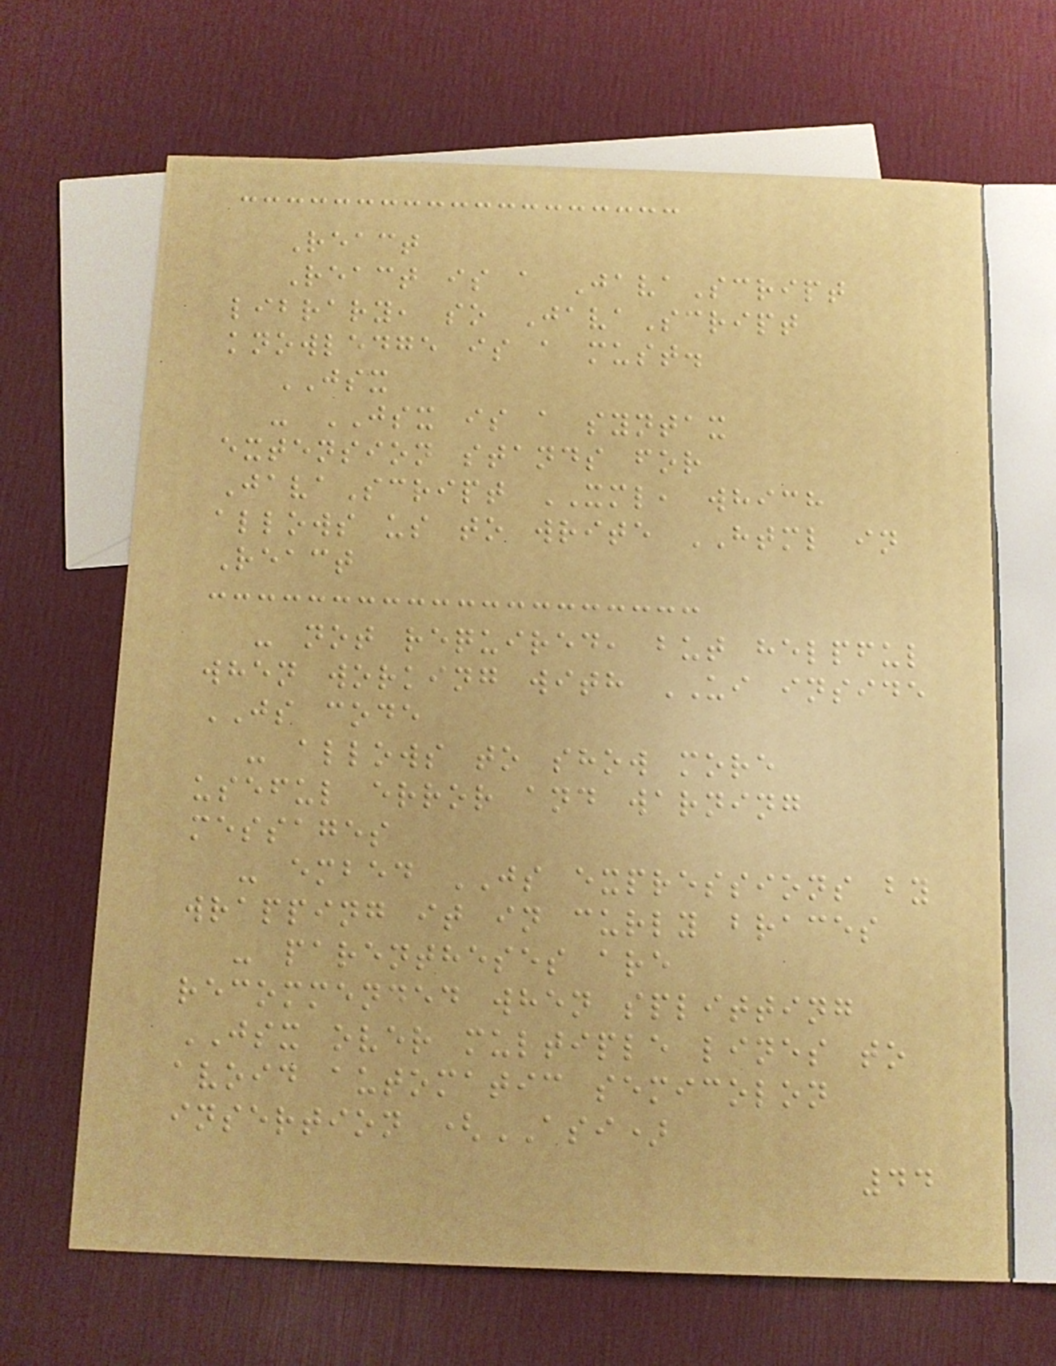React
React is a JavaScript
library, so JavaScript
knowledge is a must.
JSX
- JSX is a syntax
extension stands for
JavaScript XML, which
allows us to write HTML in
React
- not required, but helpful
when working with UI inside
JS code
- allows to show more
useful error and warning
messages
- embed JS expressions by
wrapping it in curly braces
- parentheses are
recommended when splitting
JSX over multiple lines to
avoid automatic semicolon
insertion (ASI)
44
